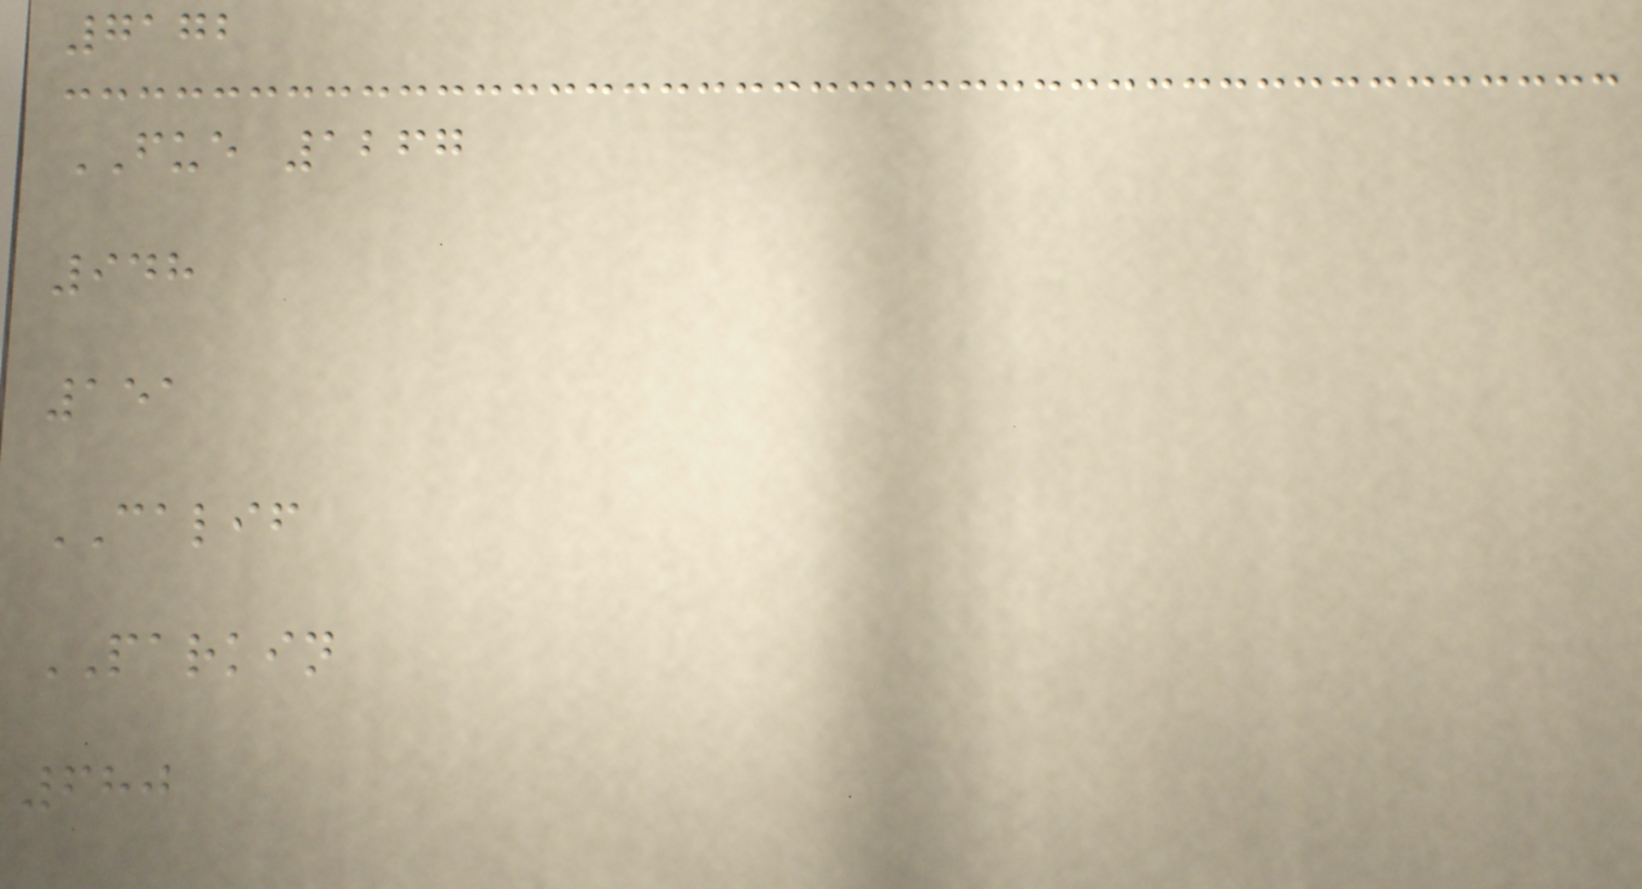7172
FUE 1267
948
151
CALIF
PARKIN
680
